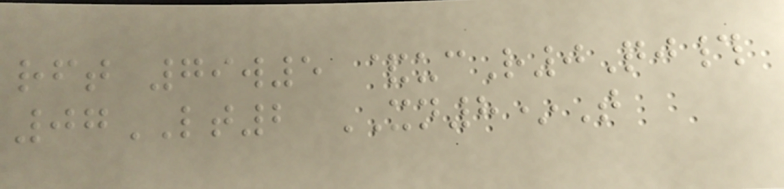rft 79w5 &ucR0Qj#
07LT2 XN8*T
